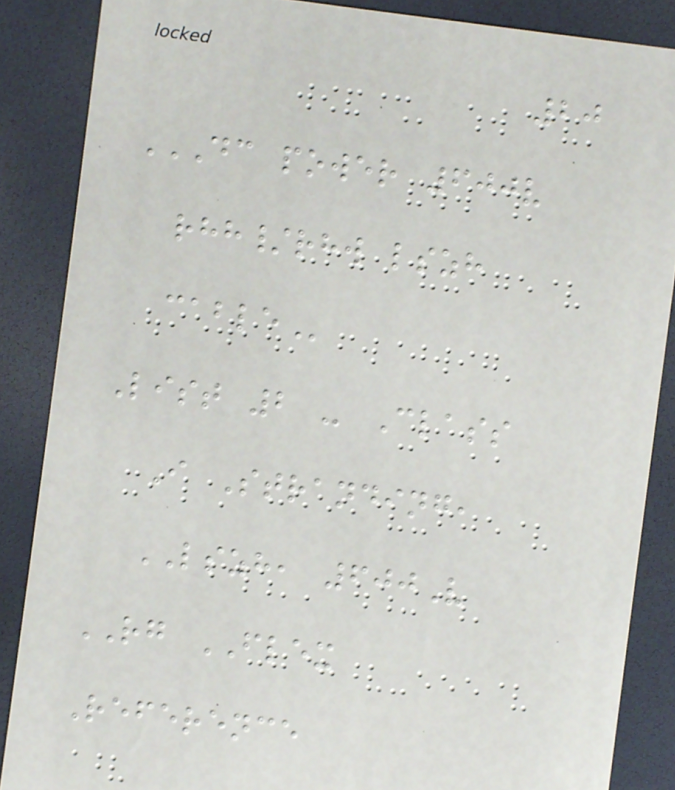20
DC POWER 600V
RHH/RHW LSZH
CABLE
List 2 - Class
I Stranding,
LSZH, 600V
RG FLEX
Reference
